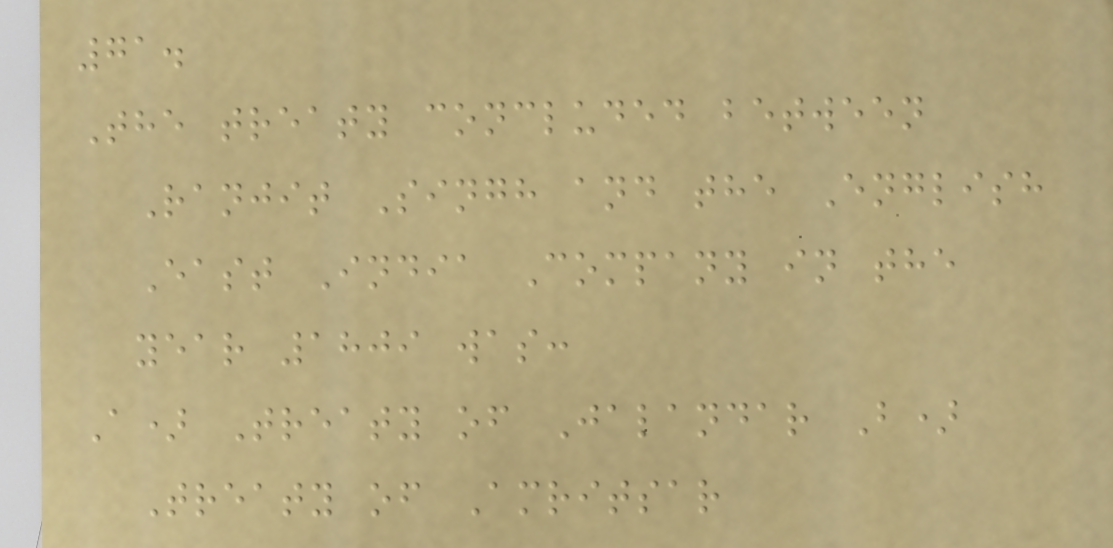71.
The treaty concluded between
Ranjit Singh and the English
East India Company in the
year 1809 was:
A) Treaty of Jalandar B)
Treaty of Amritsar
